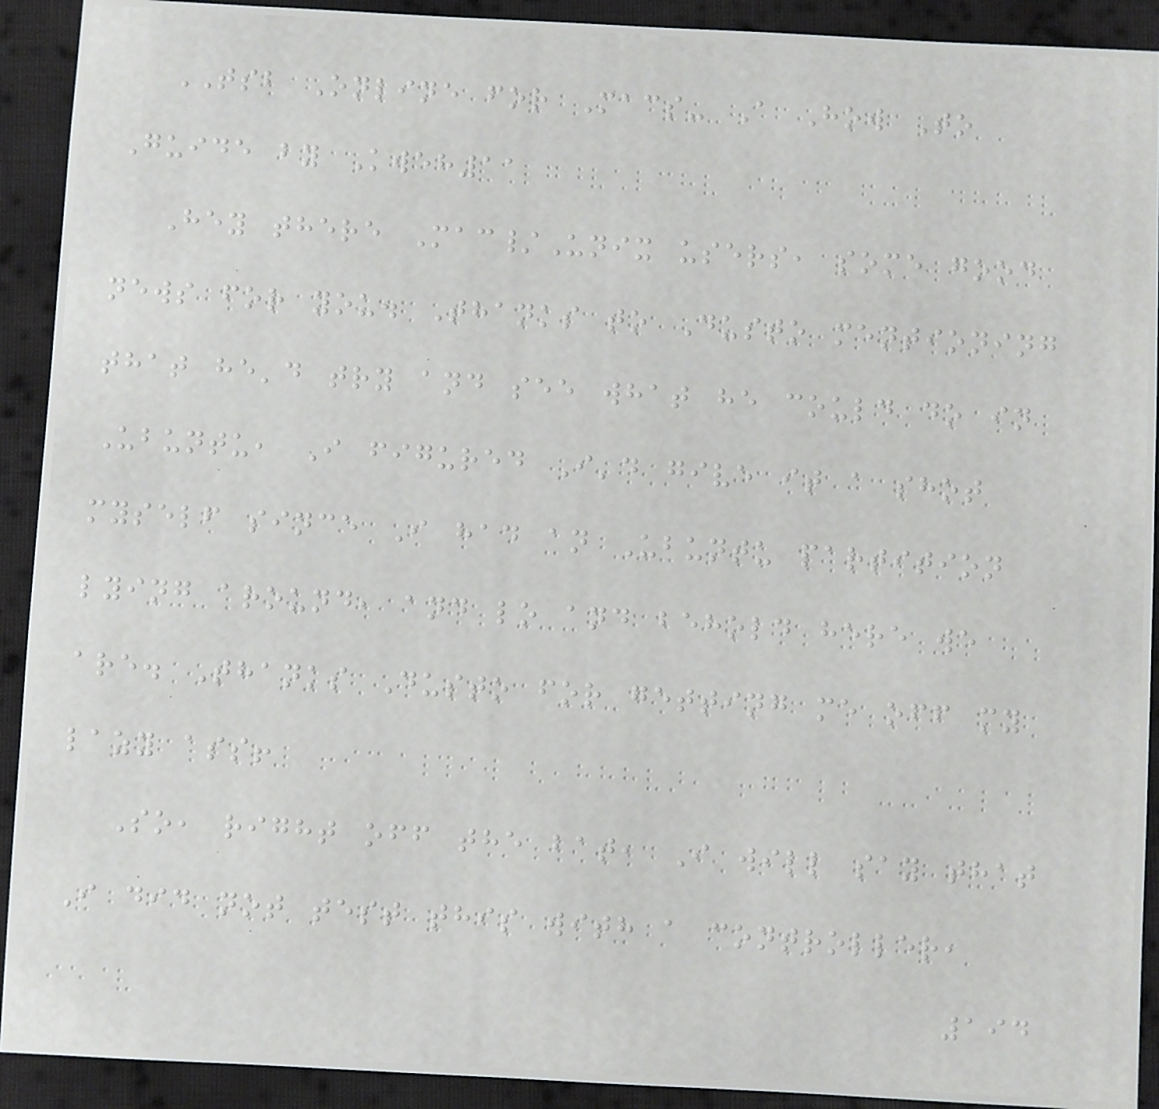TSB Online for Macs- A How To
Guide by Kweh11
Hey there Mac/Unix users, some good
news for you. Thanks to Dusto mentioning
that he'd try and see what he could do in
Ubuntu, I figured I'd give it a shot
myself since I had an Ubuntu partition
lying around, and lo and behold here we
are. Thanks Dusto for getting me off my
lazy ass!
So, right off the bat, I will say that
I did not test this with a controller,
194
